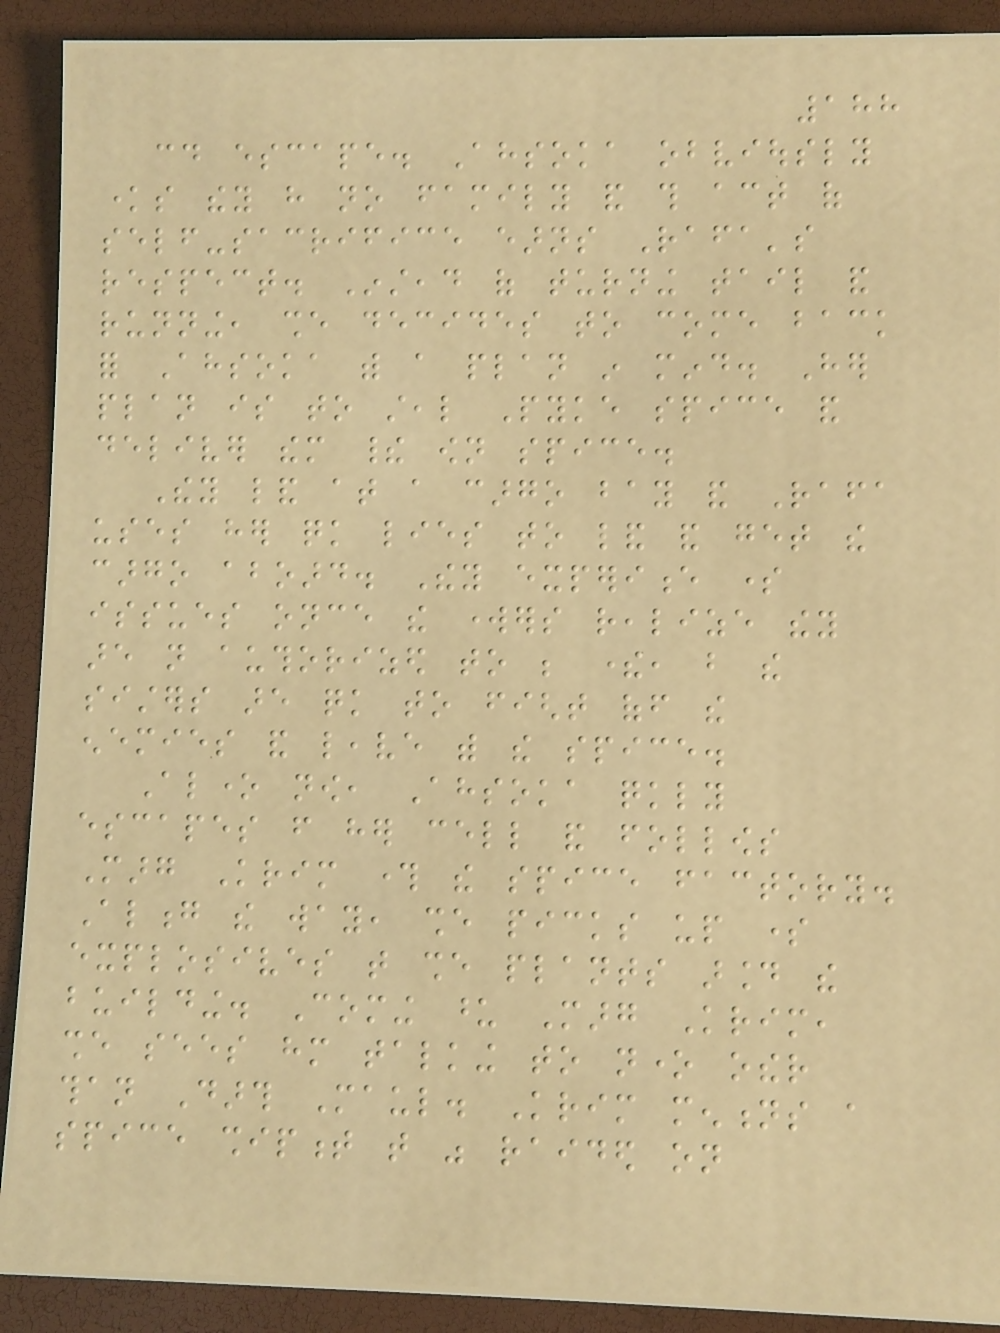188
could escape. Ahsoka obviously
knows they have no family and this act of
self-sacrifice earns Rafa's
respect. Instead of turning tail and
running, she decides to come back
for Ahsoka with a plan in mind. Her
plan is to steal Pyke spice and
deliver them their own spice.
They land at a cargo bay and Rafa
uses her quick lies to land and get the
cargo aboard. They experience some
issues once the workers realize they
are not authorized to be there, but the
sisters are quick to fight off the
enemies and leave with the spice.
Alone now, Ahsoka quickly
escapes from her cell and follows
Marg Krim through the spice factory.
Along the way, she picks up some
explosives that she plants around the
building. Coming upon Marg Krim,
she sees him talking to none other
than Darth Maul. Krim mentions a
spice shipment that was raided on
